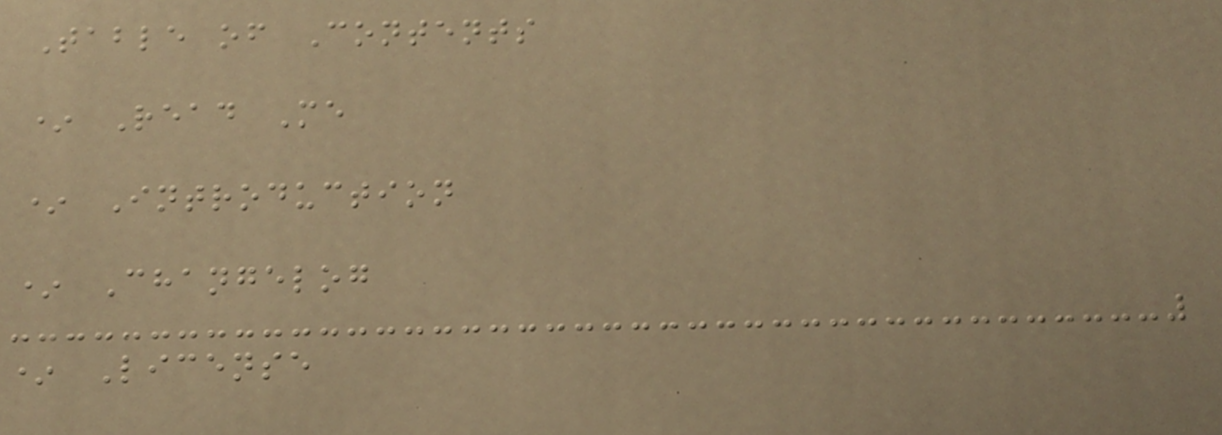Table of Contents
* Read Me
* Introduction
* Changelog
* License
